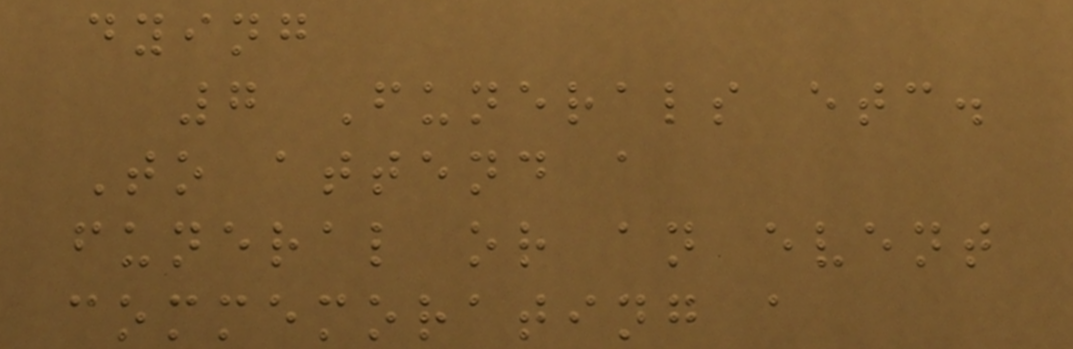dying
7 Funerals etc.
To attend a
funeral or an event
commemorating a
